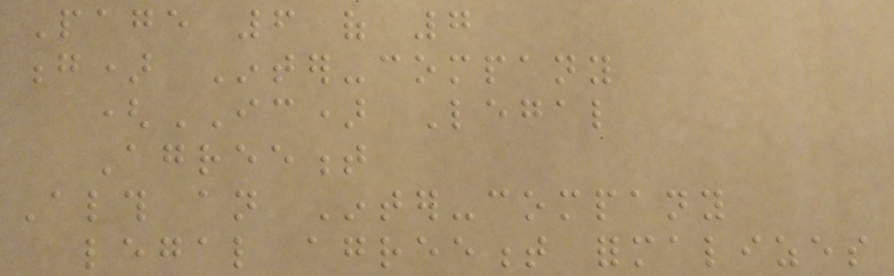Page 6 of 7
g) Inter-company
(IC) Legal
Agreement
Although an Inter-company
legal agreement formalizes
